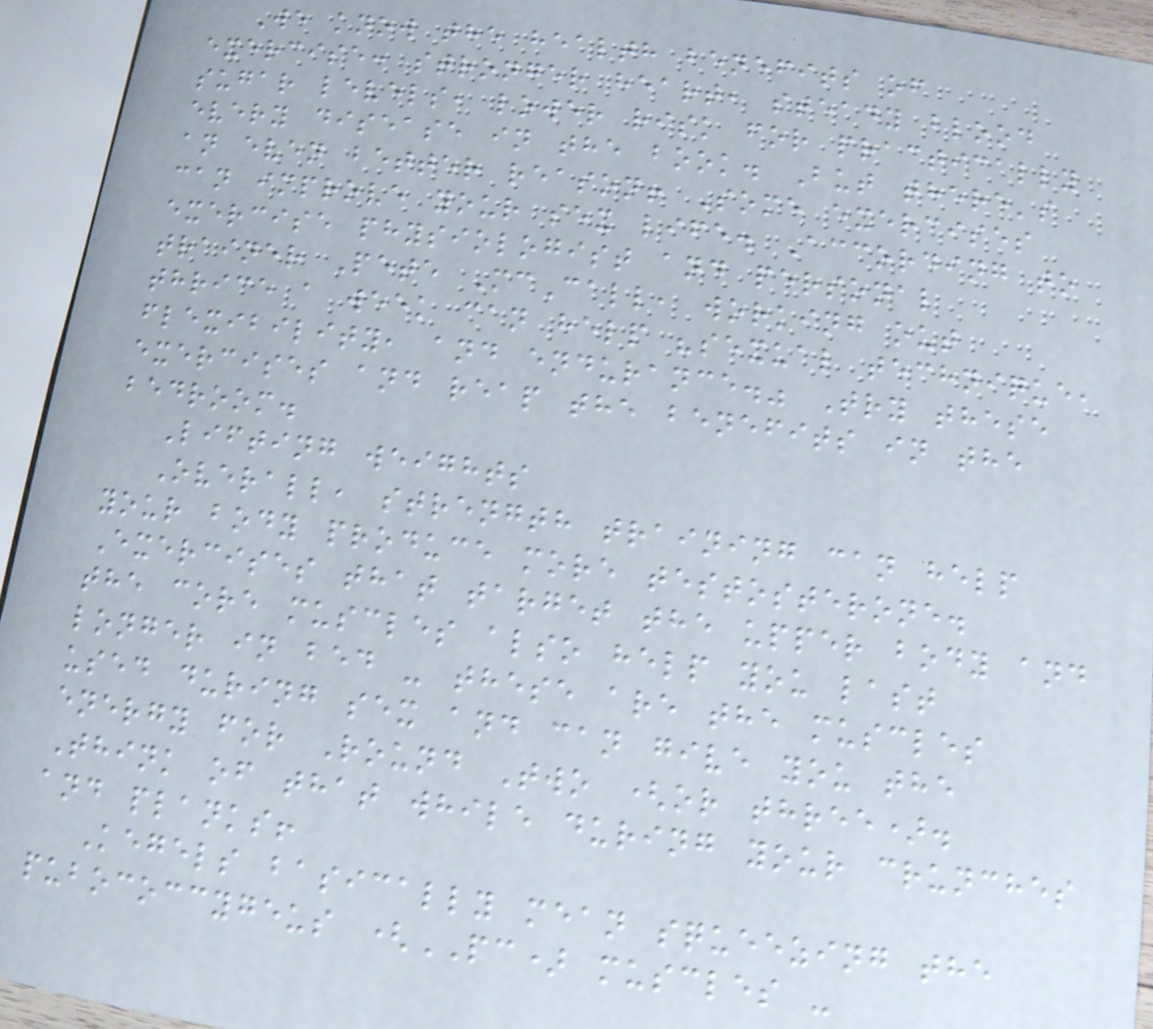We know the health benefits of
exercise: stronger heart, steady blood
sugar levels, lower risk for practically
every disease in the book. But there's
an even better reason! Some exercises
can improve your sex life. According to
exercise physiologist and personal
trainer Pete McCall, working out
thrice a week can help "sexual technique,
flexibility, and endurance." Try these
exercises and reap the benefits in the
bedroom.
Lifting weights
Overall, strength training can help
your body produce more testosterone.
Exercises that target the upper body and
the core muscles also help you last
longer in bed - these are the muscles
used during sex and can give you the
energy for Round Two (or three).
Think of that while during your crunches
and planks!
Kegels basically mean squeezing the
pubococcygeus (PC) muscles -
